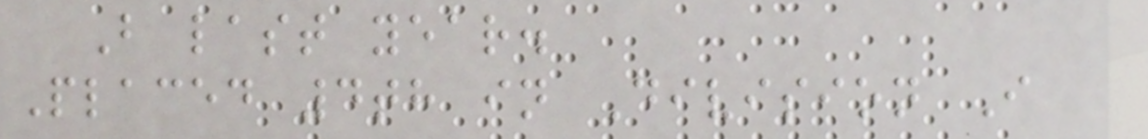B last year.
Placed 4th in Division I
